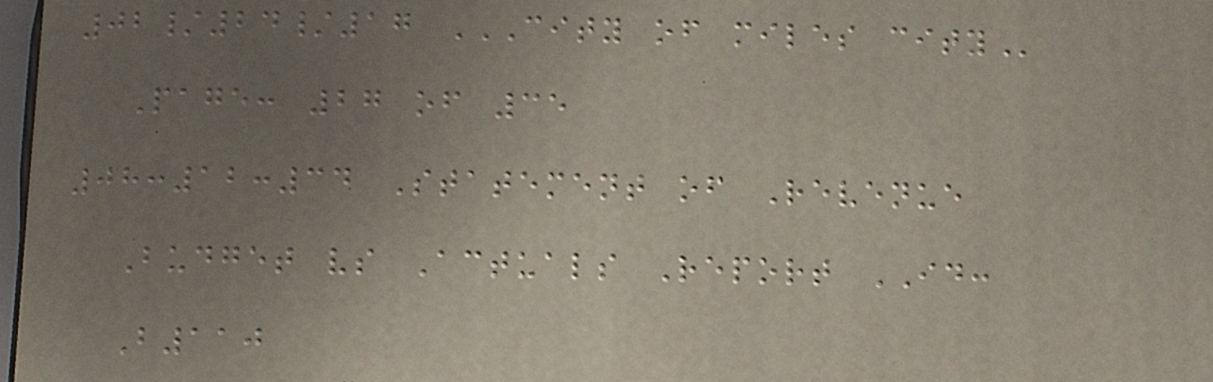02/24/17 CITY OF MILES CITY
Page: 27 of 35
08:12:34 Statement of Revenue
Budget vs Actuals Report ID:
B110
